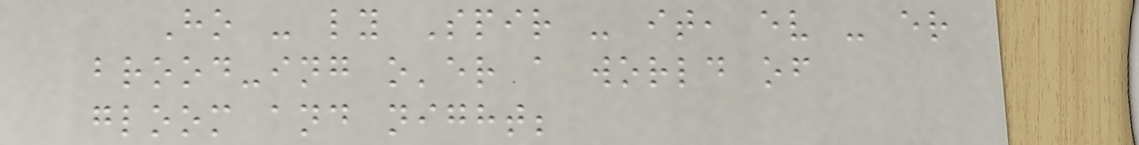Ho - ly Spir - it, ev - er
brood-ing o'er a world of
gloom and night;
